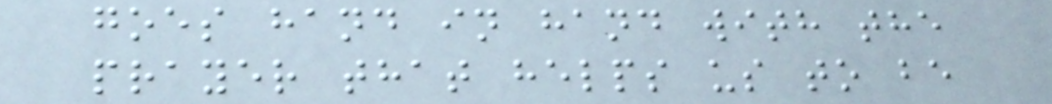goes hand in hand with the
prayer that helps us to be
